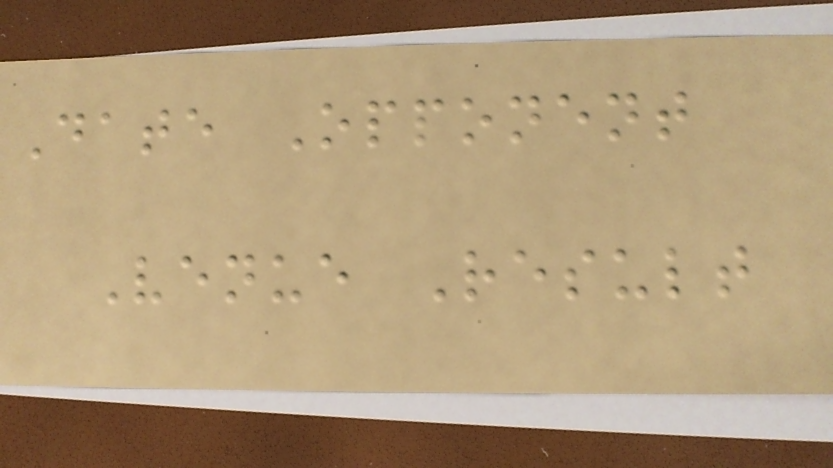Date Opponent
Venue Result
